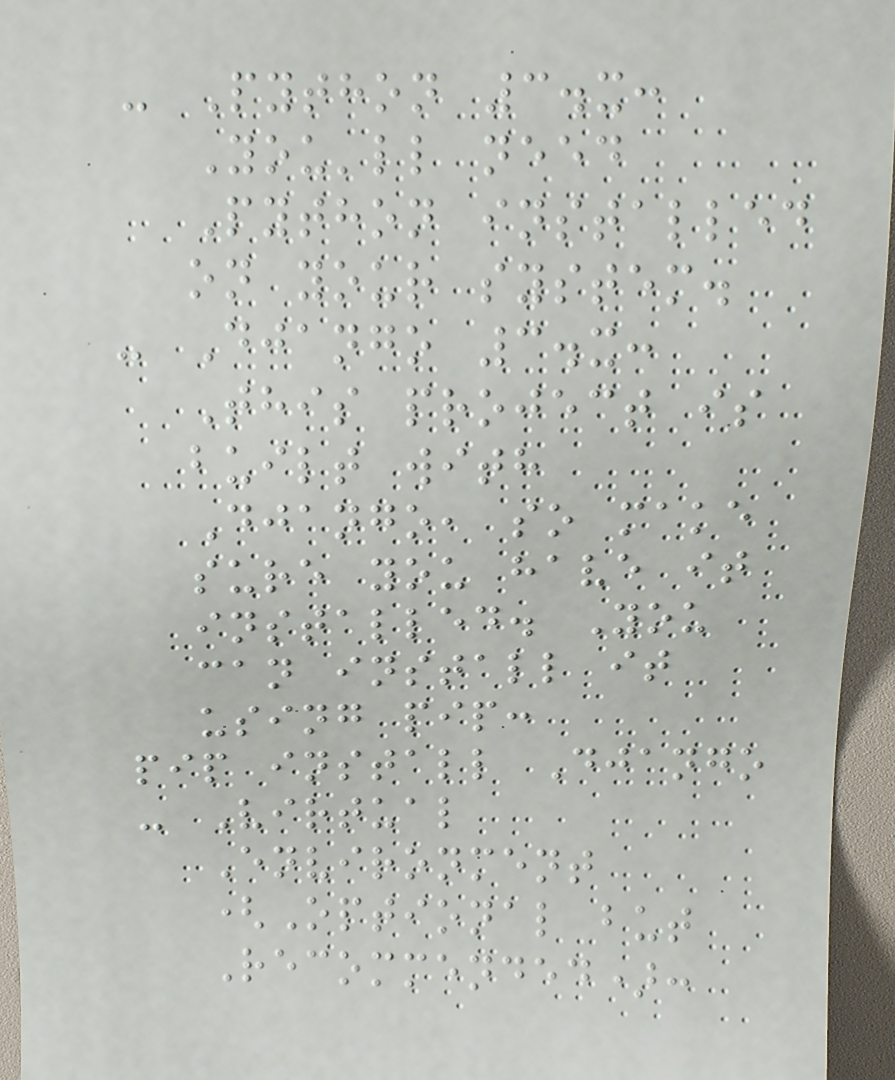- Python 3.x:
You'll need
Python installed
on your system.
- Django 3.x:
This project is
built with
Django, so make
sure you have it
installed. You
can install it
using pip:
pip install Django
- Virtual
Environment
(Optional but
Recommended):
